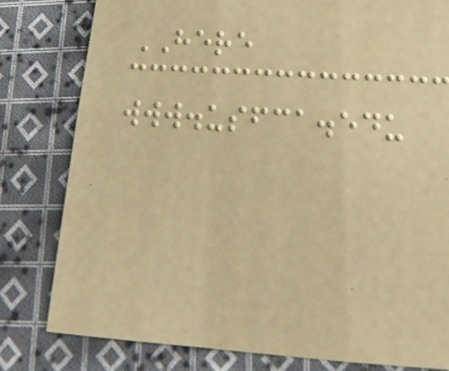HERE
www.usfca.edu
